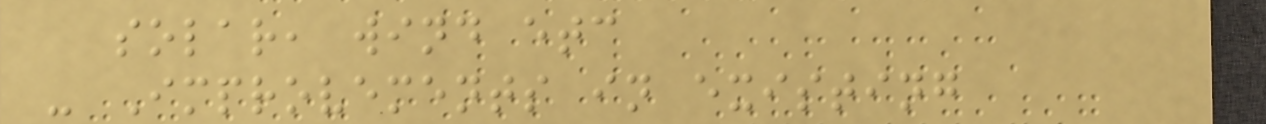solar, wind etc
- Improvements in existing
